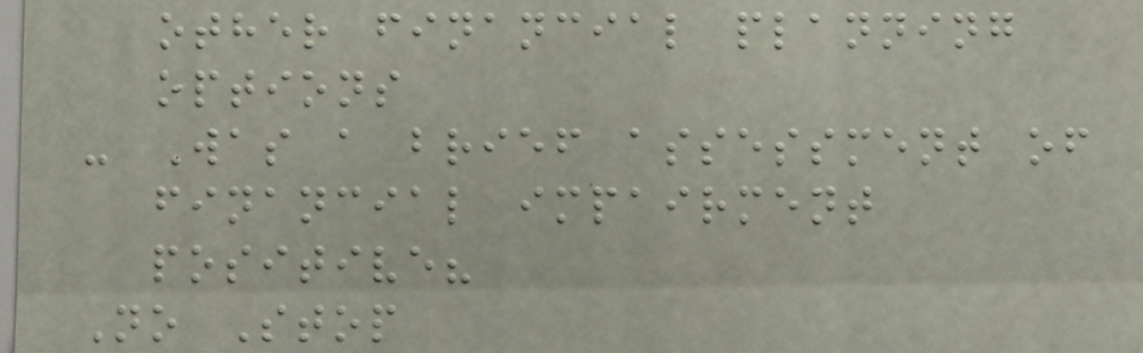other financial planning
options
- Was a brief assessment of
financial impairment
positive?
No Stop
